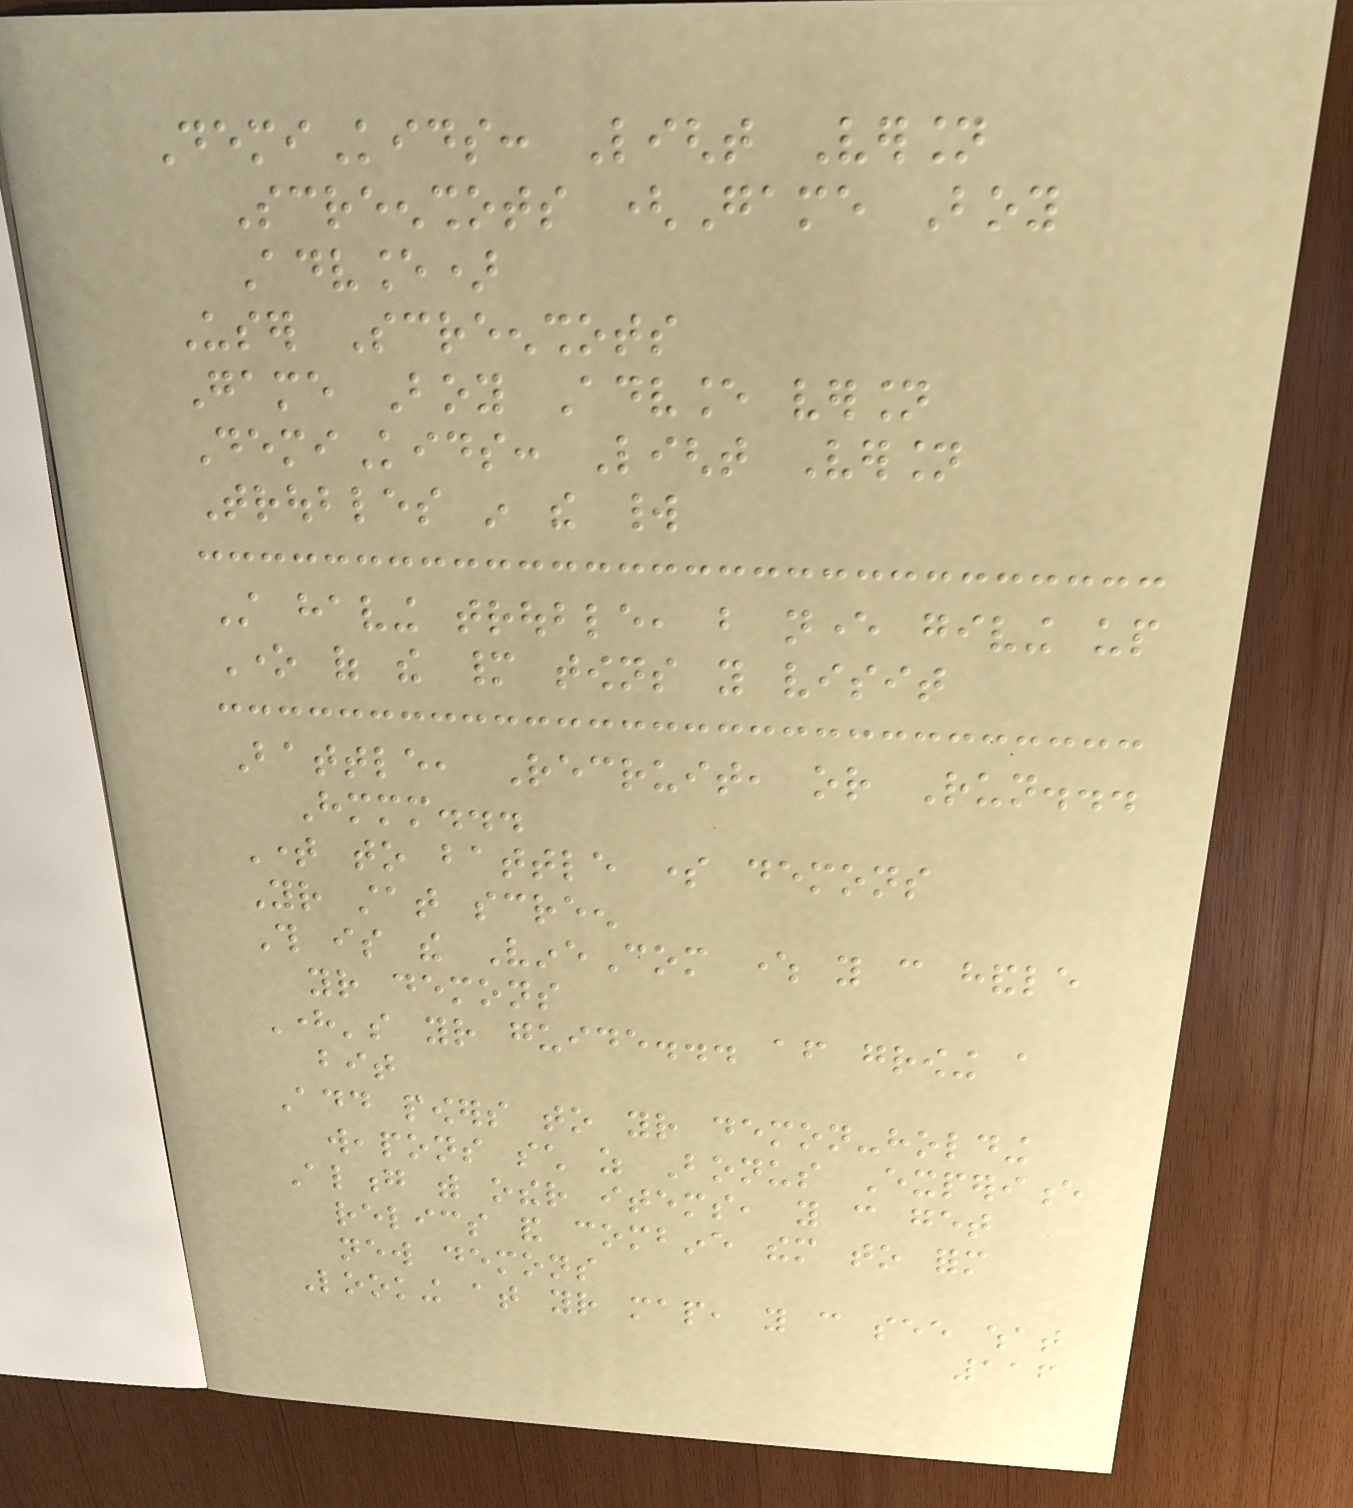DemiKids: Light Version
Screenshots (Game Boy
Advance)
User Screenshots
Game Boy Advance version
DemiKids: Light Version
Troubles in the world
Still having trouble, but never giving up
One of the many towns you visit
Battle, Recruit, or Run...
Hmmm...
Time to battle some demons
Your stat screen
This is the VineCom where you can handle
your demons
Here's your guide... after growing a
bit
Add powers to your demon-holding
weapons such as Bonus Experience
Along with other items, you can get
relics and combine them to form
new demons
Looking at your map, you can see what
116
